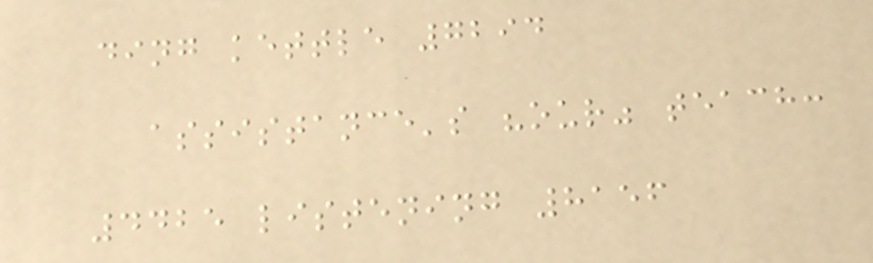ding kettle 7294
assistance's "our" teach:
4425 listening 8156
